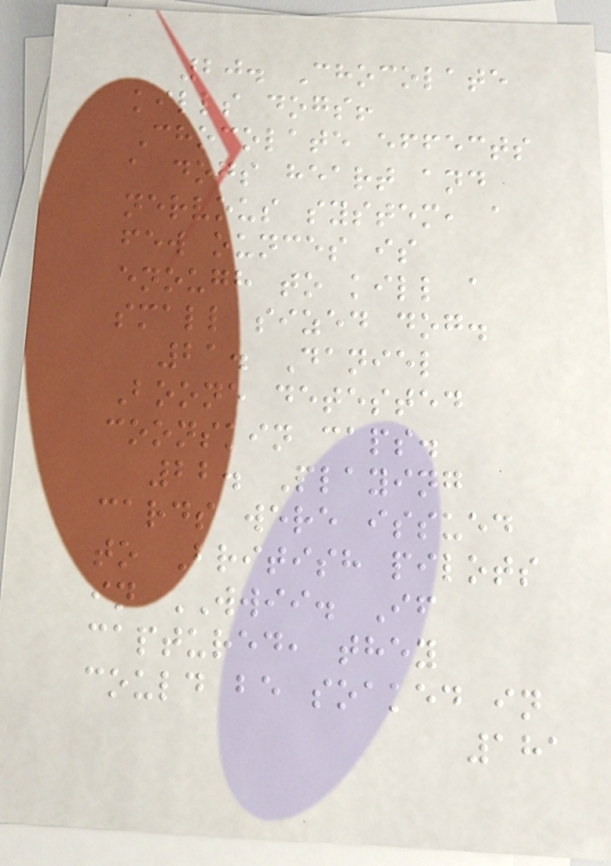20. Chocolate
kills dogs!
Chocolate effects
a dogs heart and
nervous system, a
few ounces is
enough to kill a
small sized dog.
21. Daniel
Boone detested
coonskin caps.
22. Playing
cards were issued
to British pilots
in WWII. If
captured, they
could be soaked in
181
